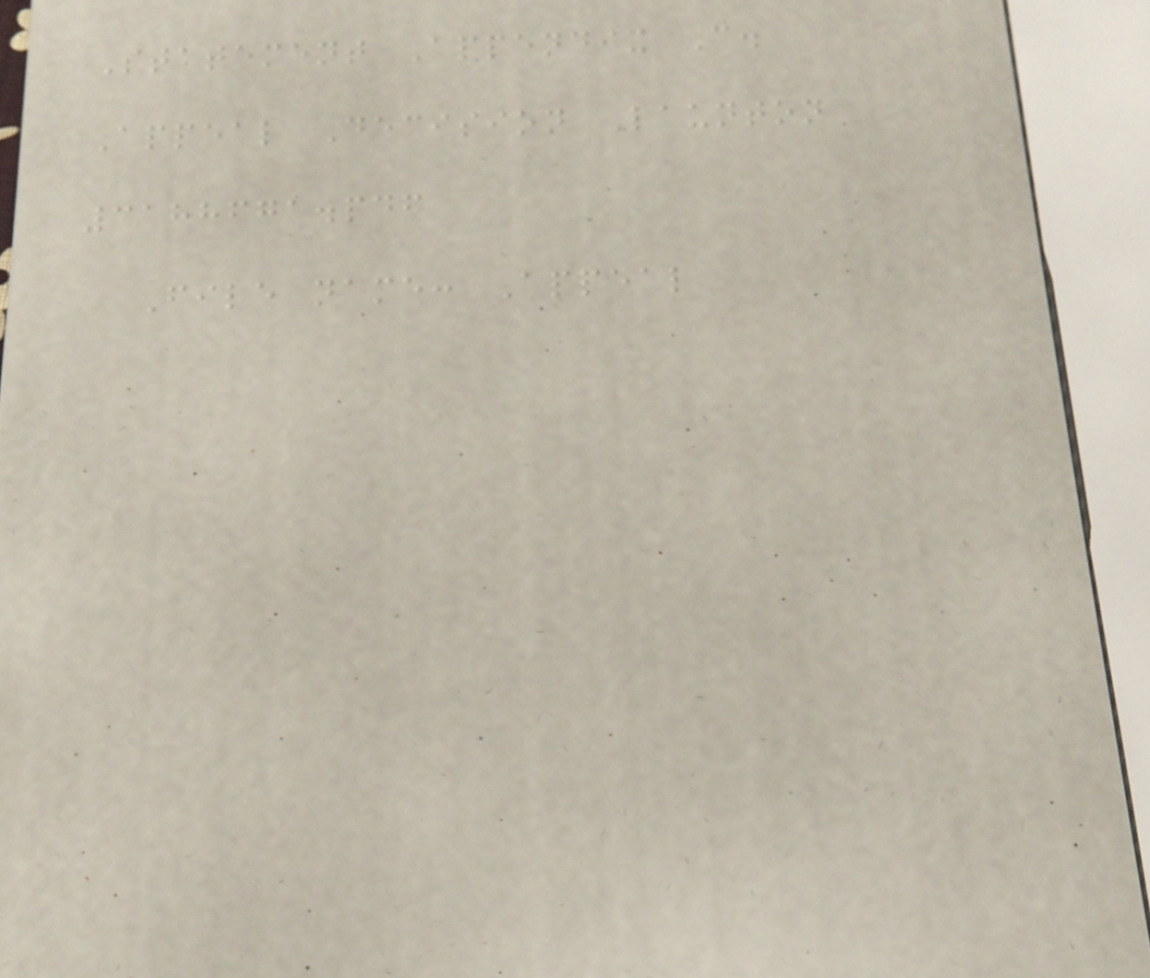Statement Appendix C.
Appeal Decision Launton
3188671.pdf
File name: Appeal
